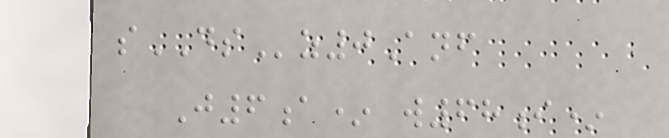sDSz0Anf
J6a* w68i*
